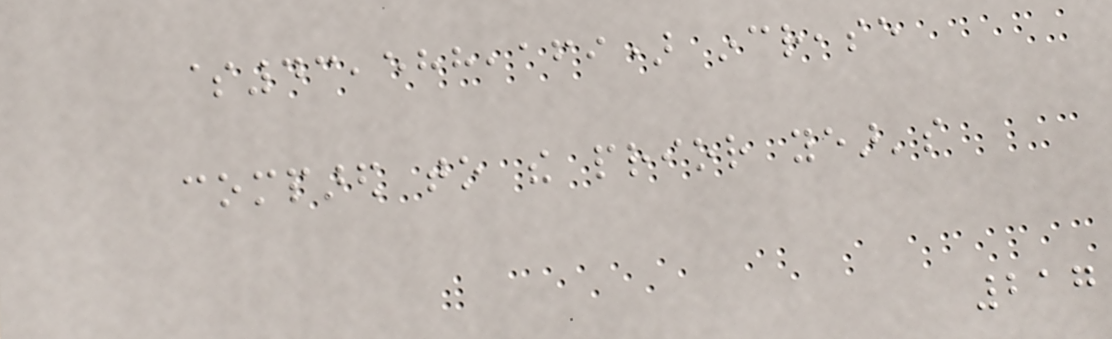$43,588,169) increase
compared to the prior year's
217
